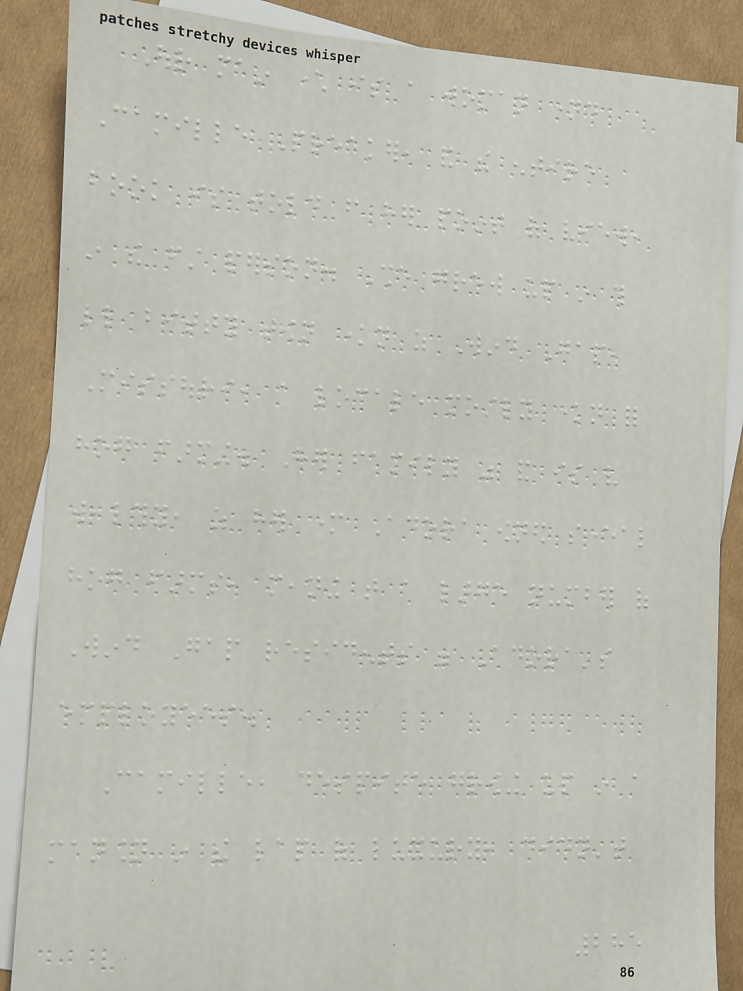Our main character is a woman named
Camille Preaker, and the entire
book is told from her point of view,
in the first person. She grew up in this
little bitty town known as Wind Gap,
Missouri, a locale mostly known for
hog farming. Her family was and is very
wealthy, as her mother Adora owned several
hog farms, meaning that a large number of
Wind Gap residents were Adora's
employees.
Camille, despite growing up in a
mansion in the lap of luxury, didn't
285
